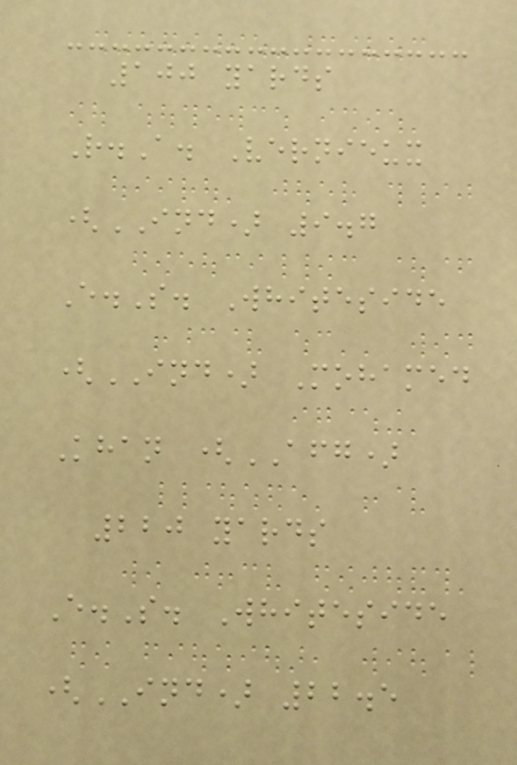100 yards
R.A. Vernieux
(IND) 9.7
E.S. Whiteside
(IND) Mohamed
Khan (AFG)
220 yards
E.S. Whiteside
(IND) 22.5
